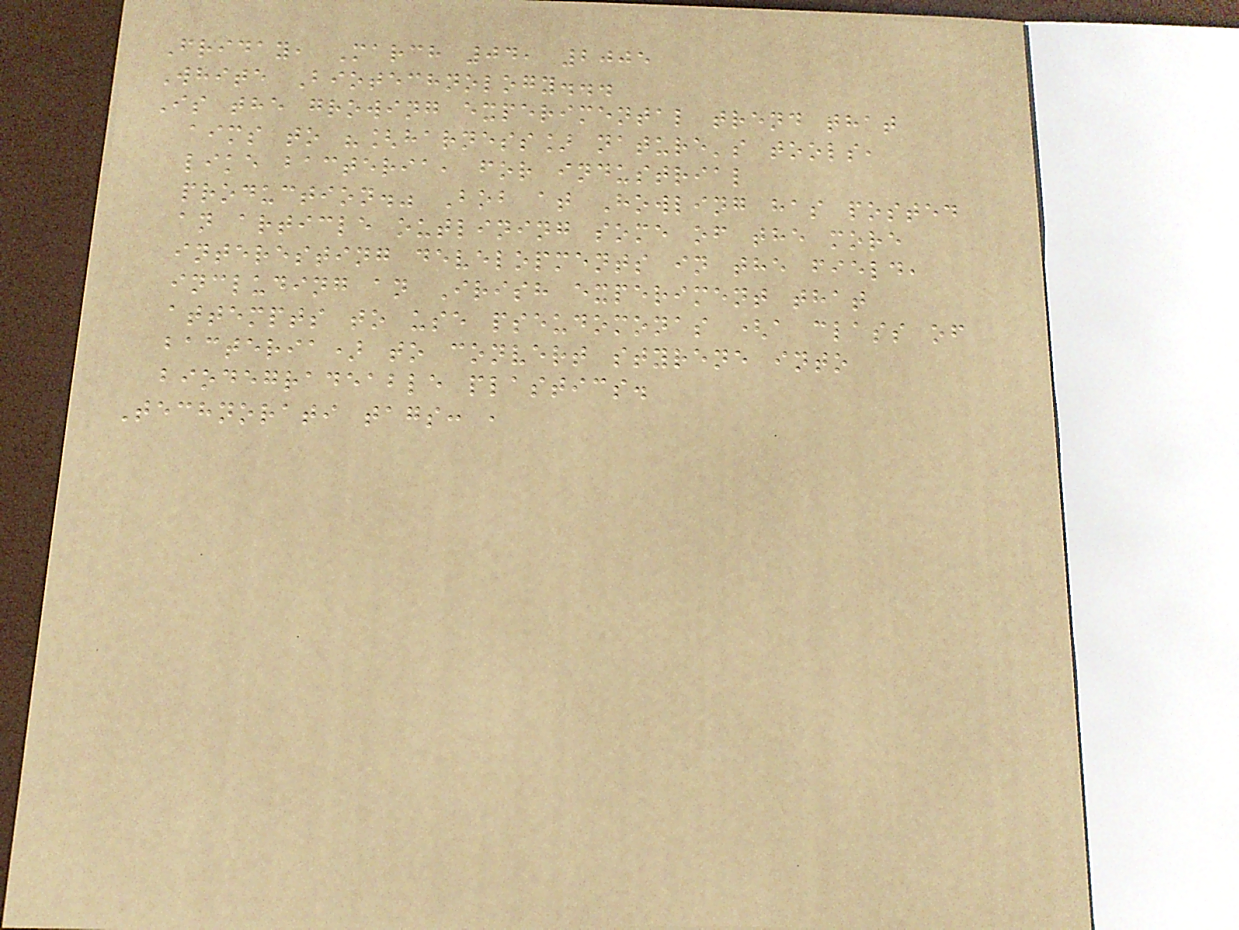Friday, March 04, 2005
White Biotechnology...
Is the growing experimental trend that
aims to "[harness] nature's tools,
like bacteria, for industrial
production." Bob at Howling has posted
an article outlining some of the more
interesting developments in the field,
including an Irish experiment that
attempts to use pseudomonas (a class of
bacteria) to convert styrene into
biodegradeable plastics.
Technorati tags: ,
